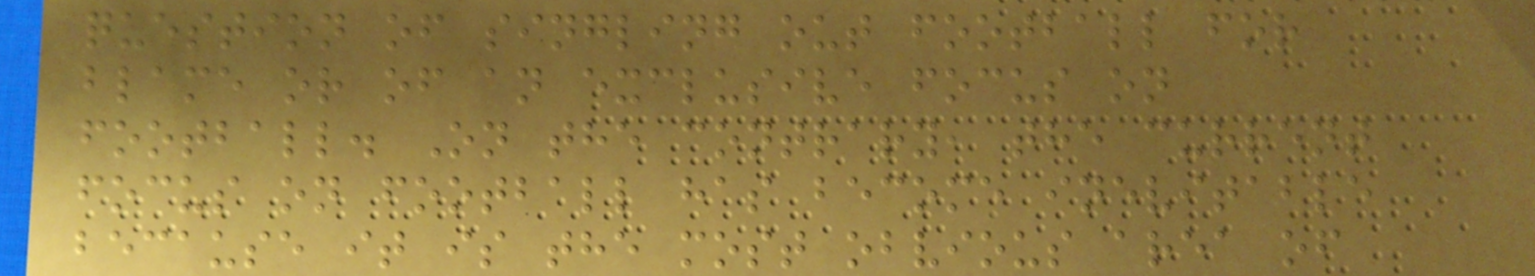question of singling out football for
blame or of an exclusive focus on
football. On the contrary, the current
focus on football has become inevitable
because it is the most obvious area of
